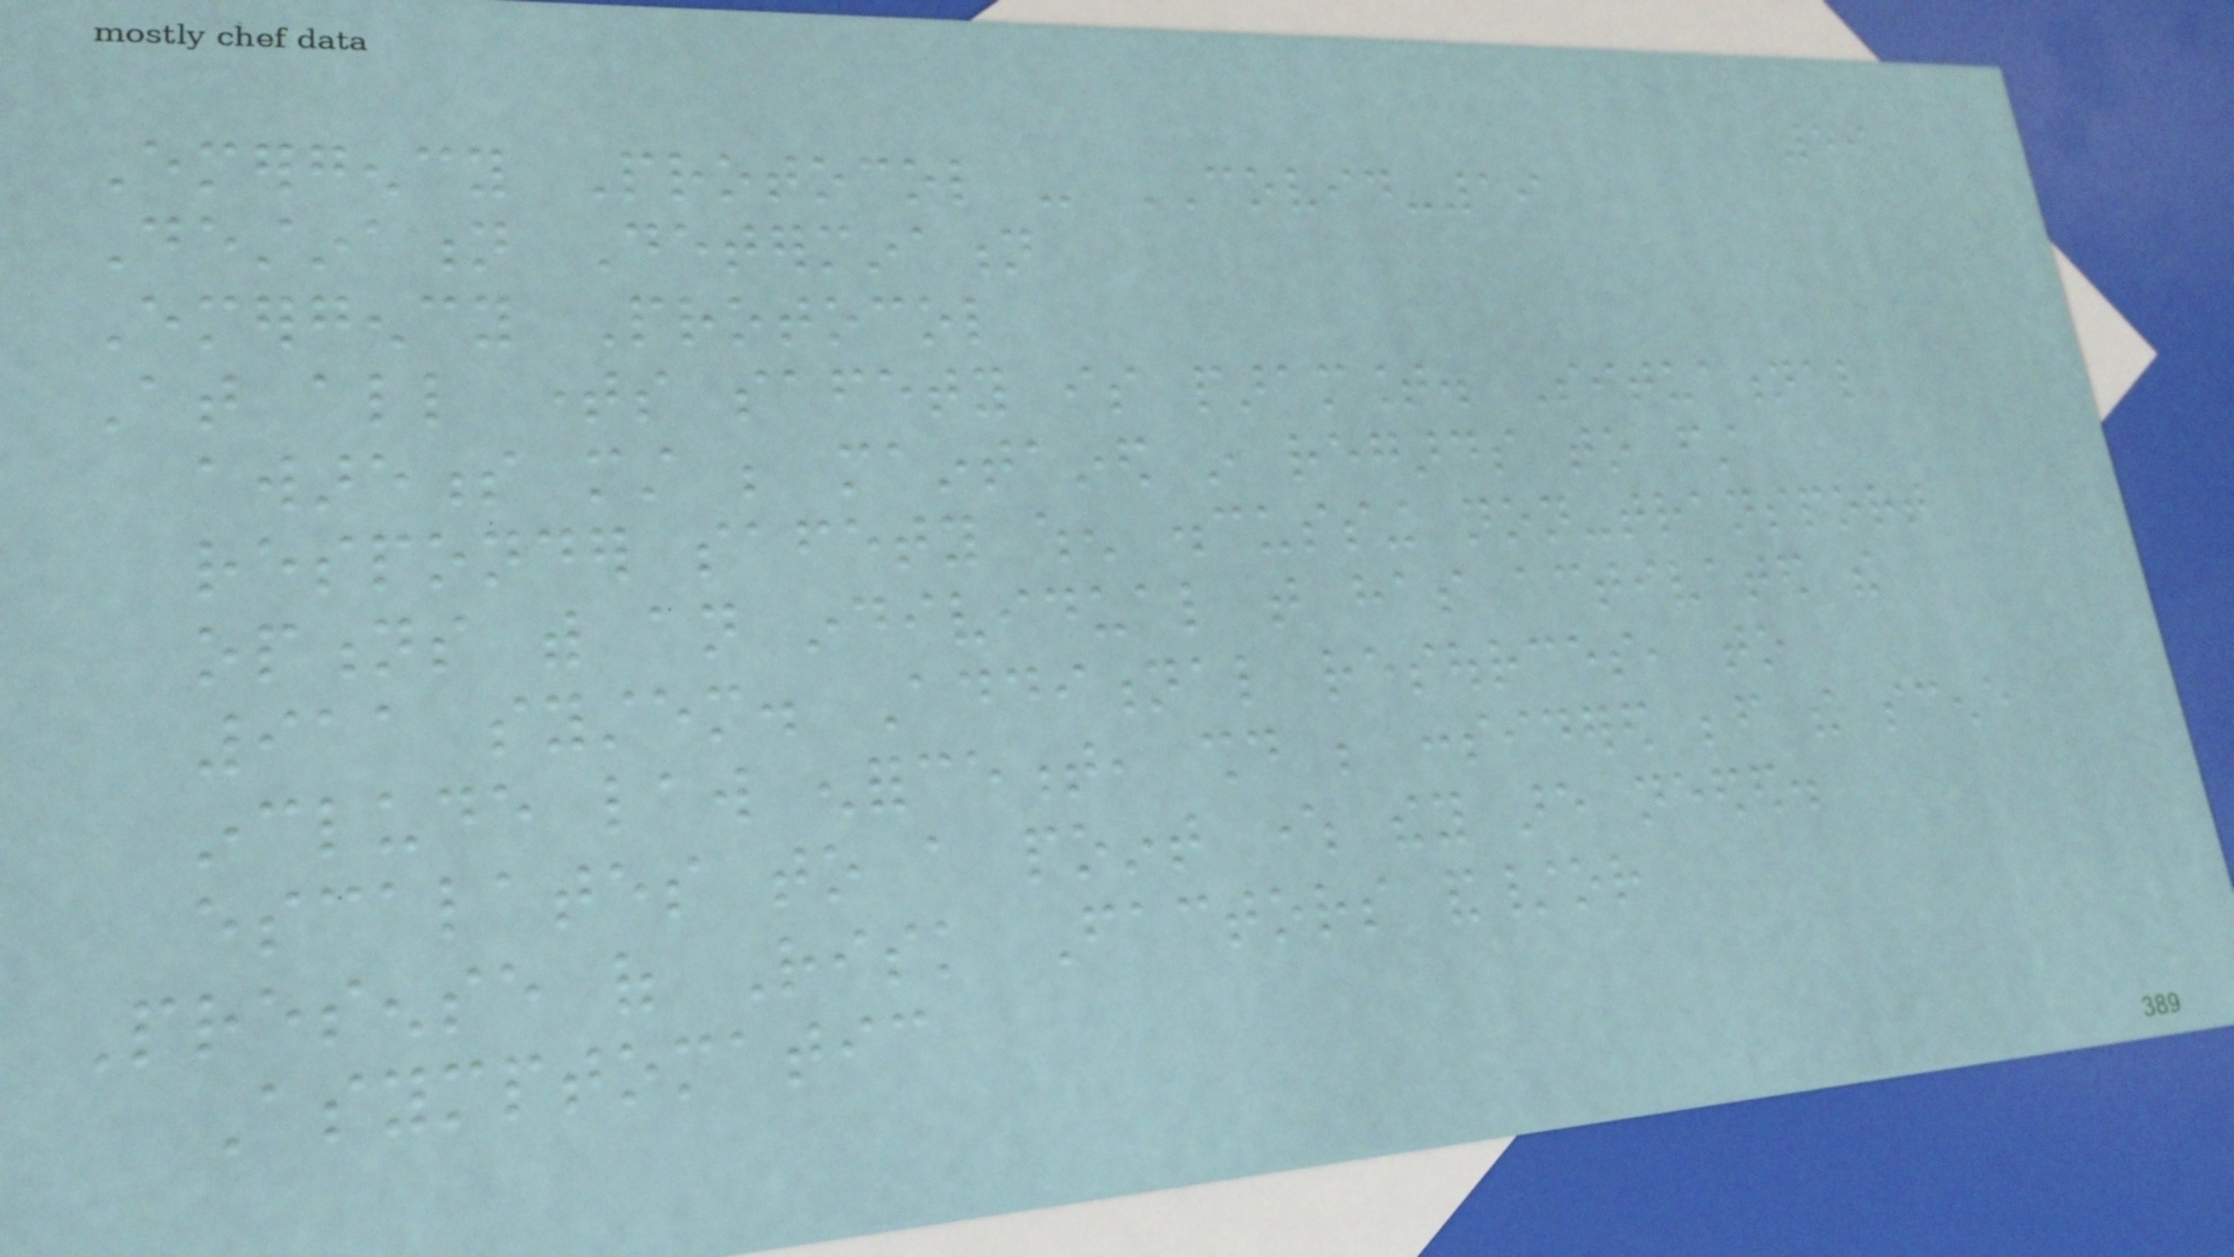59
Emergency Protocol - COVID-19
Destination Determination
Emergency Protocol
At all times safety is paramount. Situational
awareness must be maintained in regards to first
responder safety when discussing non-transport
options with an individual that has activated the
911 system. Additional resources, to
include law enforcement, should be considered before the scene
escalates to a point where they are needed.
Presense of Risk Factors and/or
Asymptomatic
